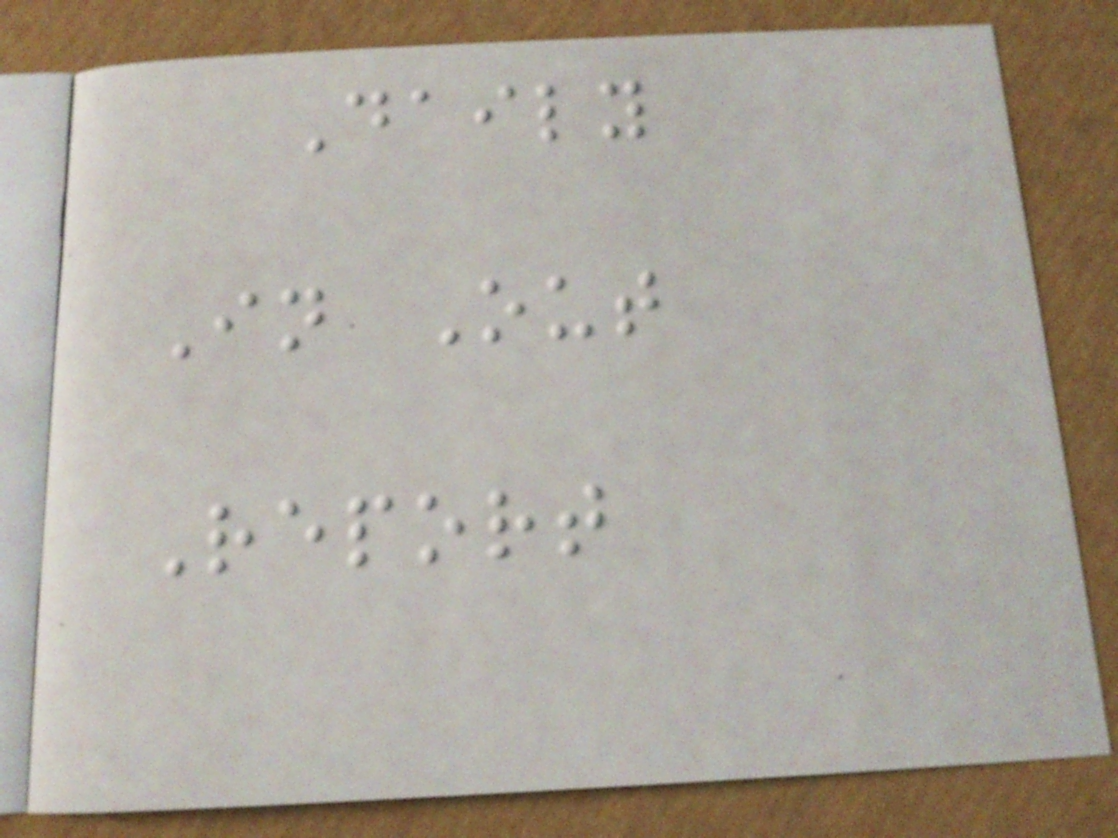Daily
In Out
Report
